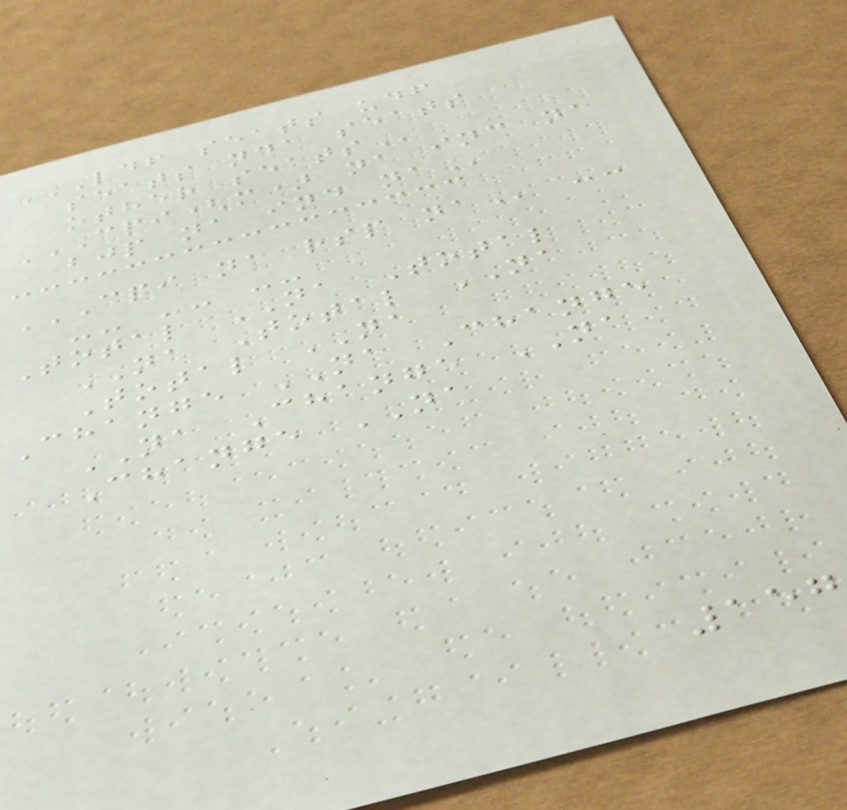LDF SEATS UDF
SEATS NDA SEATS
OTHER SEATS
CPI(M) NA INC NA
BJP NA IND NA
CPI NA RSP NA --
-- -- --
Total NA Total
NA Total NA
Total NA
Change NA Change
NA Change NA
Change NA
157
